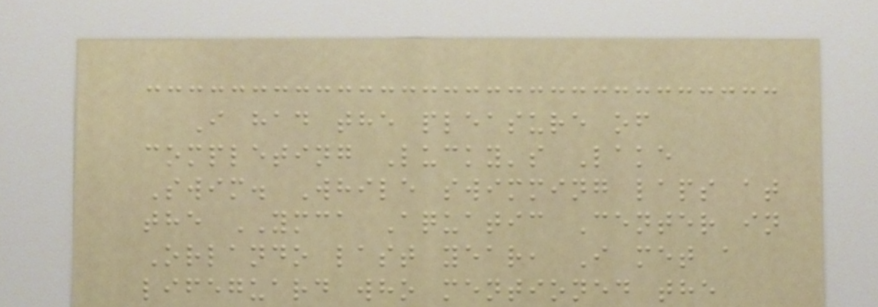I had the pleasure of
completing Lucky's Lake
Swim. While swimming laps at
the YMCA Aquatic Center in
Orlando last year, I met a
lifeguard who mentioned the
